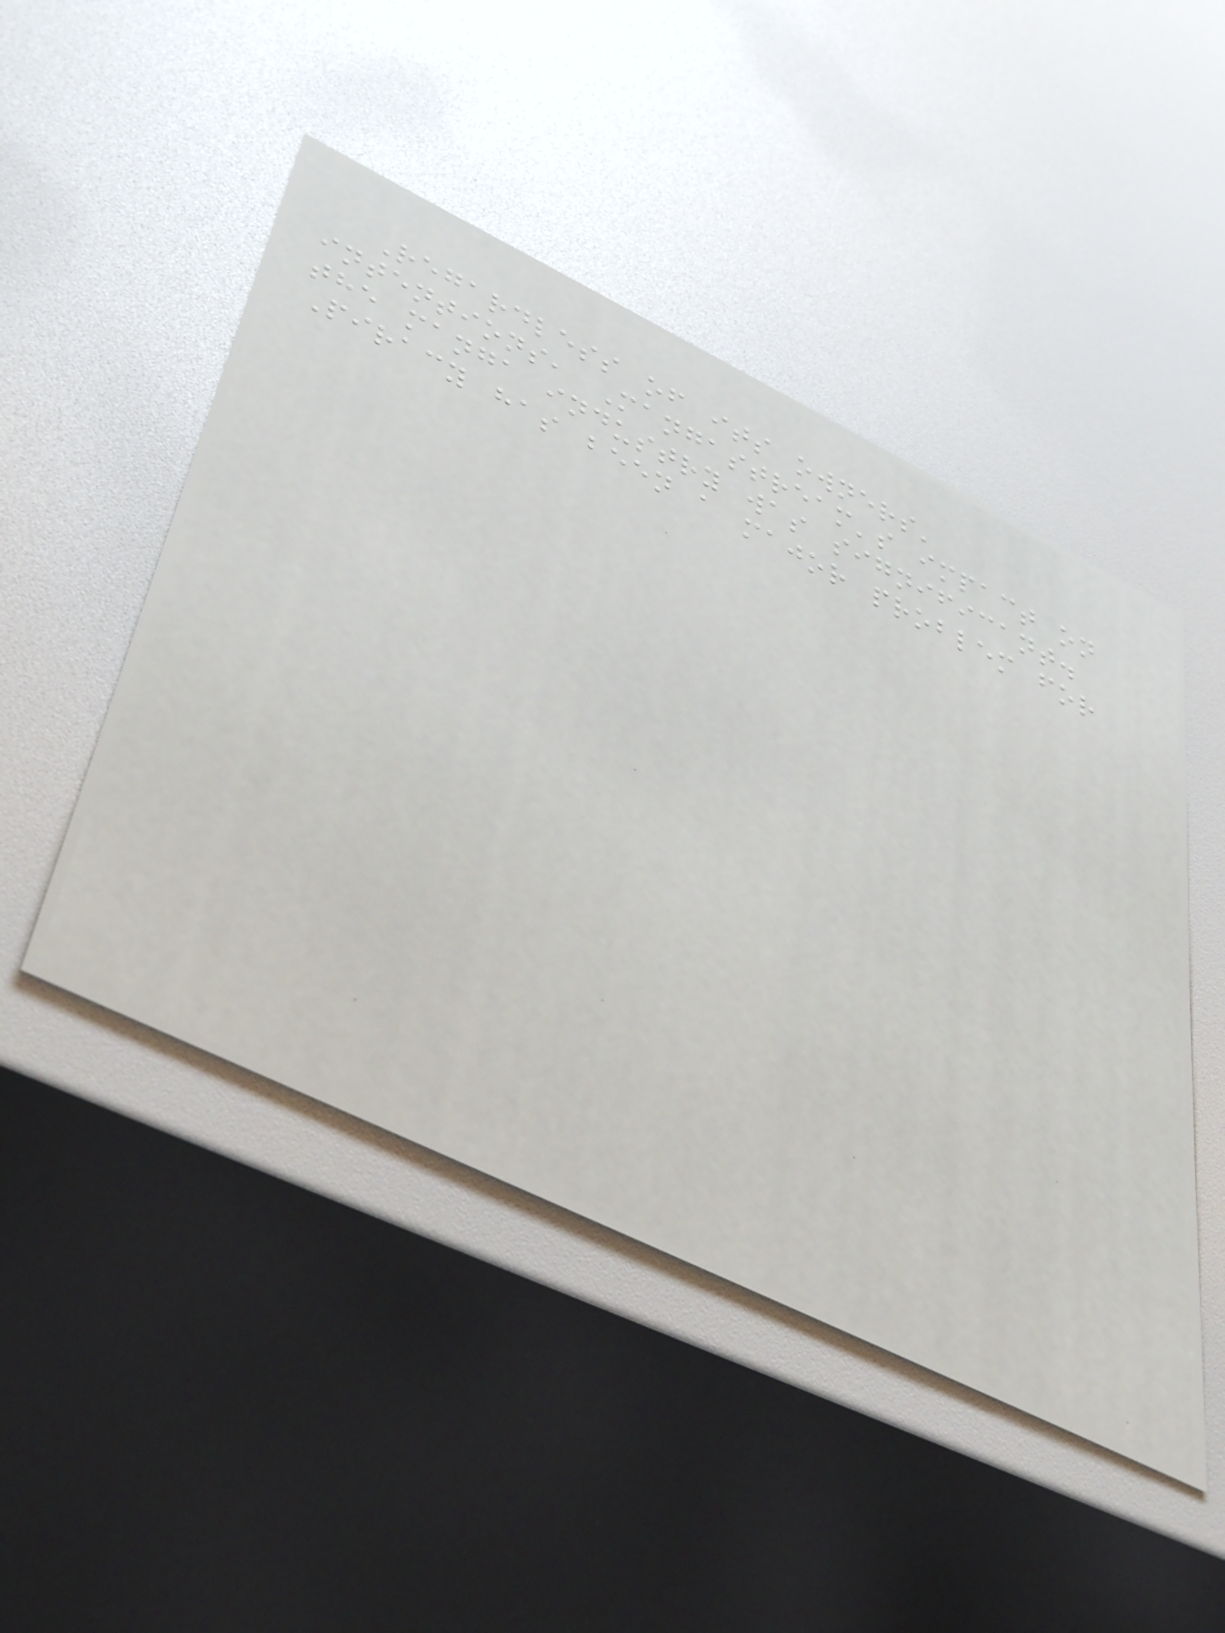Regardless of its owners'
intentions, Mangastream's impact on
the manga industry was significant.
Piracy has been a major problem for
